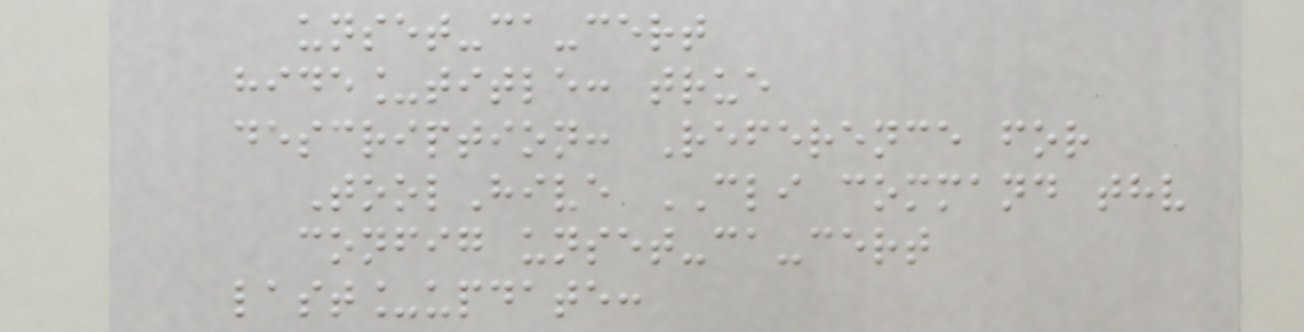unset-ca-cert
hide_title: true
description: Reference for
ToolHive CLI command thv
config unset-ca-cert
last_update:
